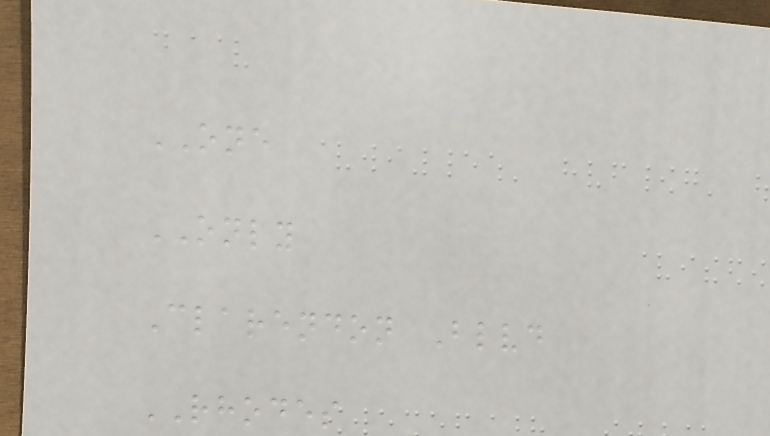ONE
ONLY
Clarendon Blvd
RHODES
